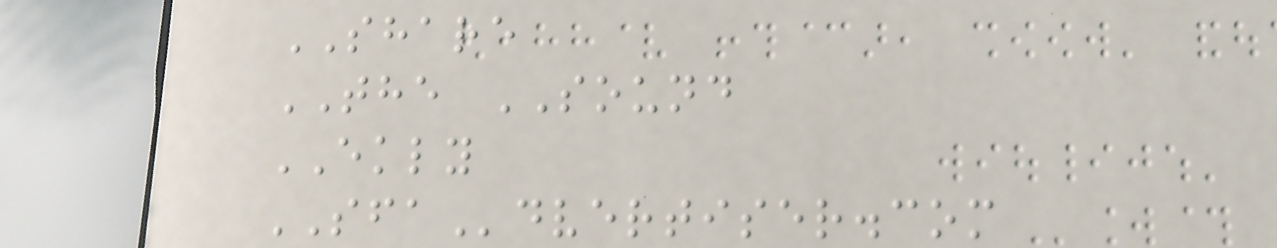SHARE
THE SOUND
EKLY
SFAdvertiser.com
